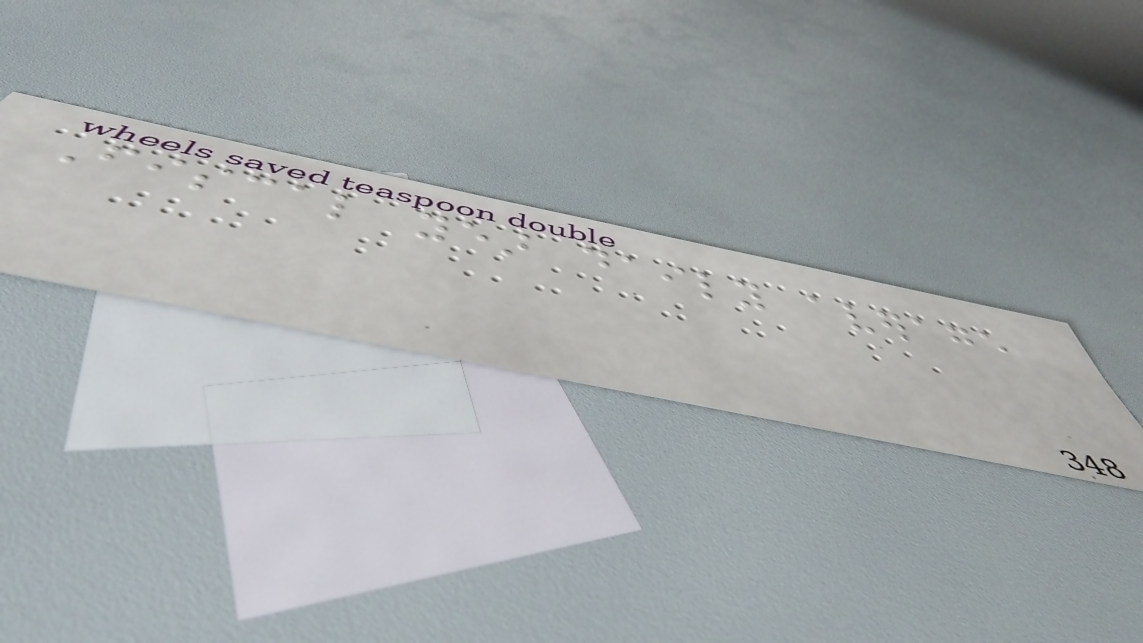Fiscal year daily average
